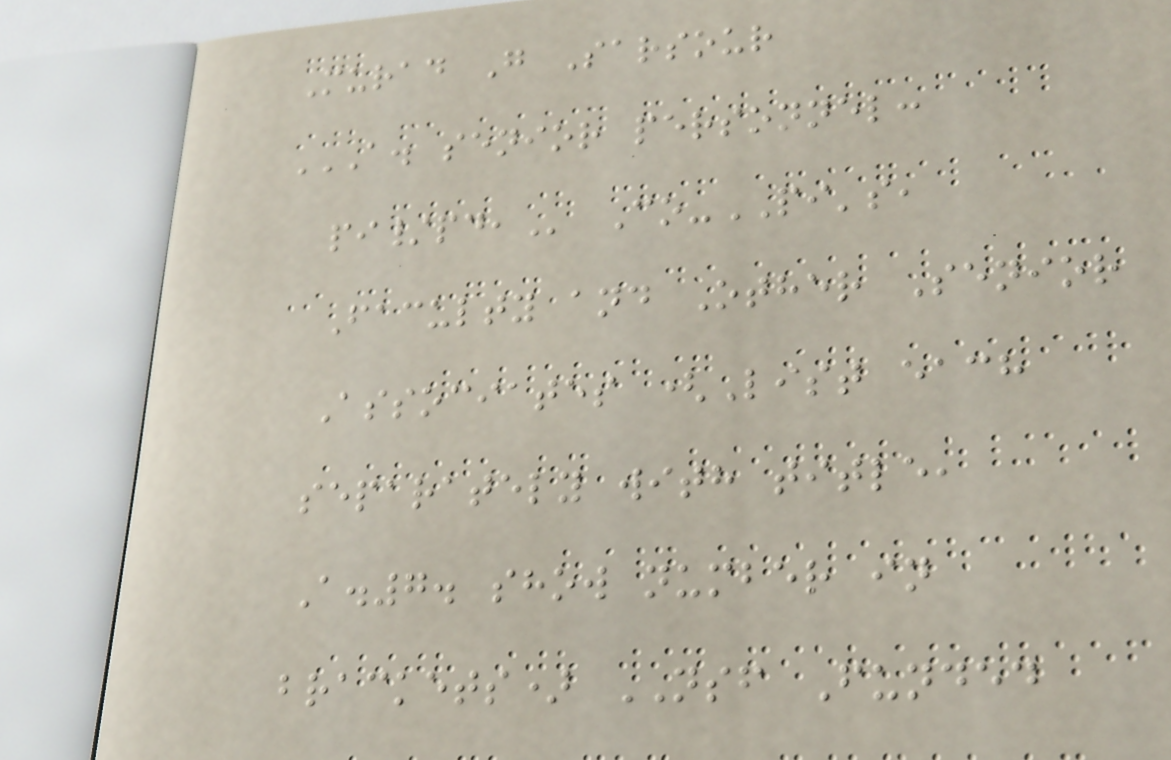Murad G Sarsour
A. SENIOR PERSONNEL:
PI/PD, Co-PI's,
Faculty and Other Senior
Associates (List each
separately with title,
A.7. show number in
brackets) NSF Funded
